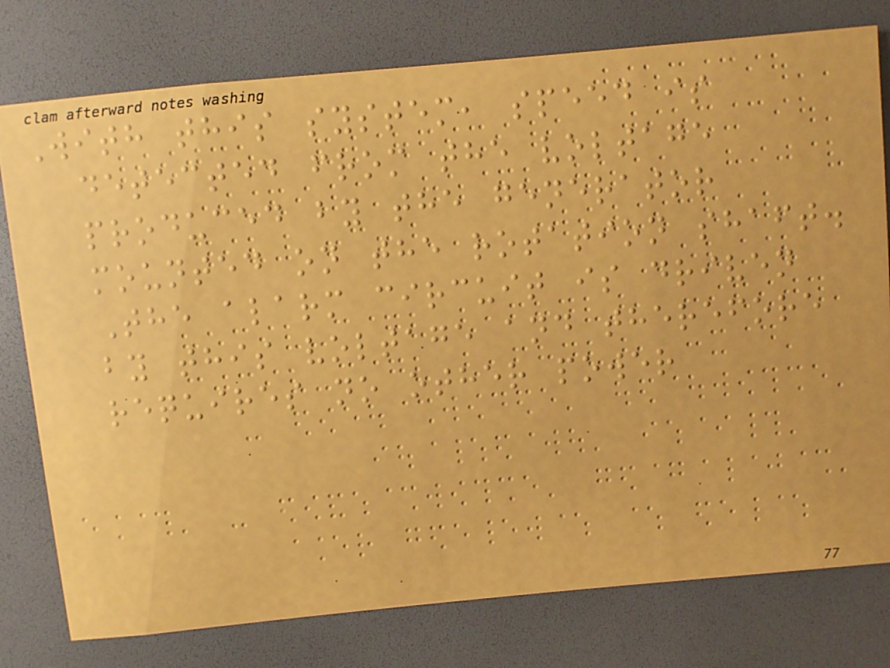With this system, speed is
detected from the voltage
produced by the generator
mounted on the rotation shaft.
The alarm circuit is driven
by this voltage and therefore
requires no other power
